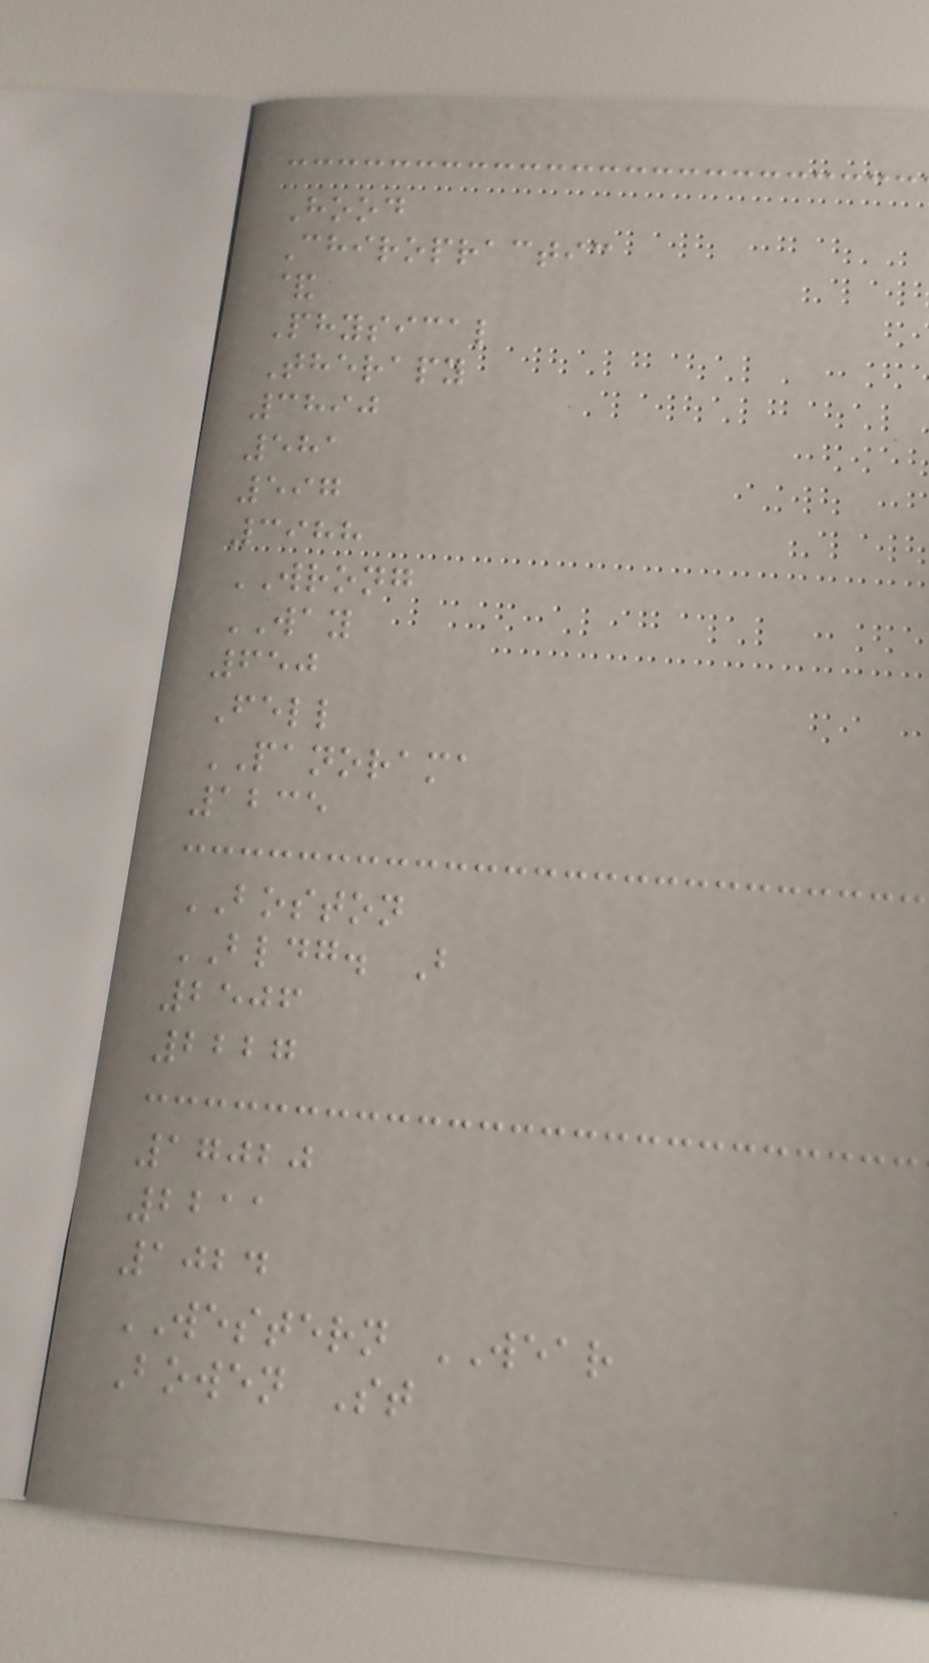Hood
Chiropractic
&
Physical
Therapy
3890
581
597
3988
WRONG
WAY
650
Fell
PANORAMA
1235
BOSTON
BLDG. B
2506
2227
17020
2211
1024
WESTERN WEAR
Bowen St
